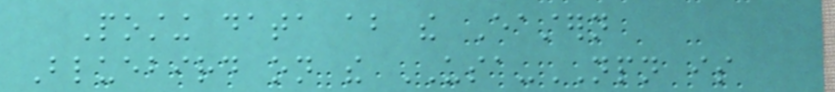Posting data about the Eastern
Bluebird on the USA-NPN is
